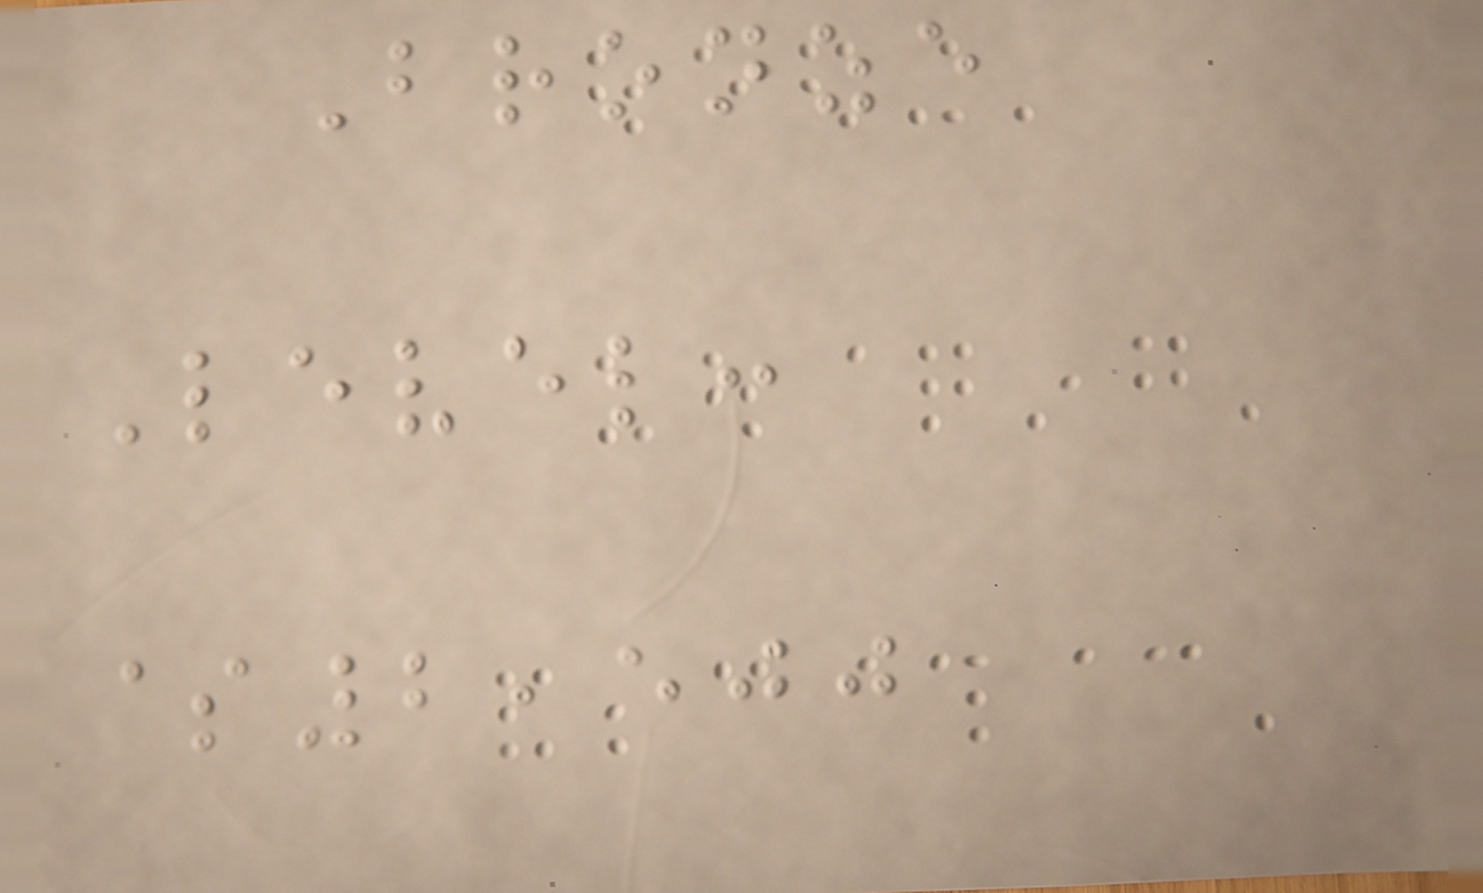Bronze
Level:
$2,500
